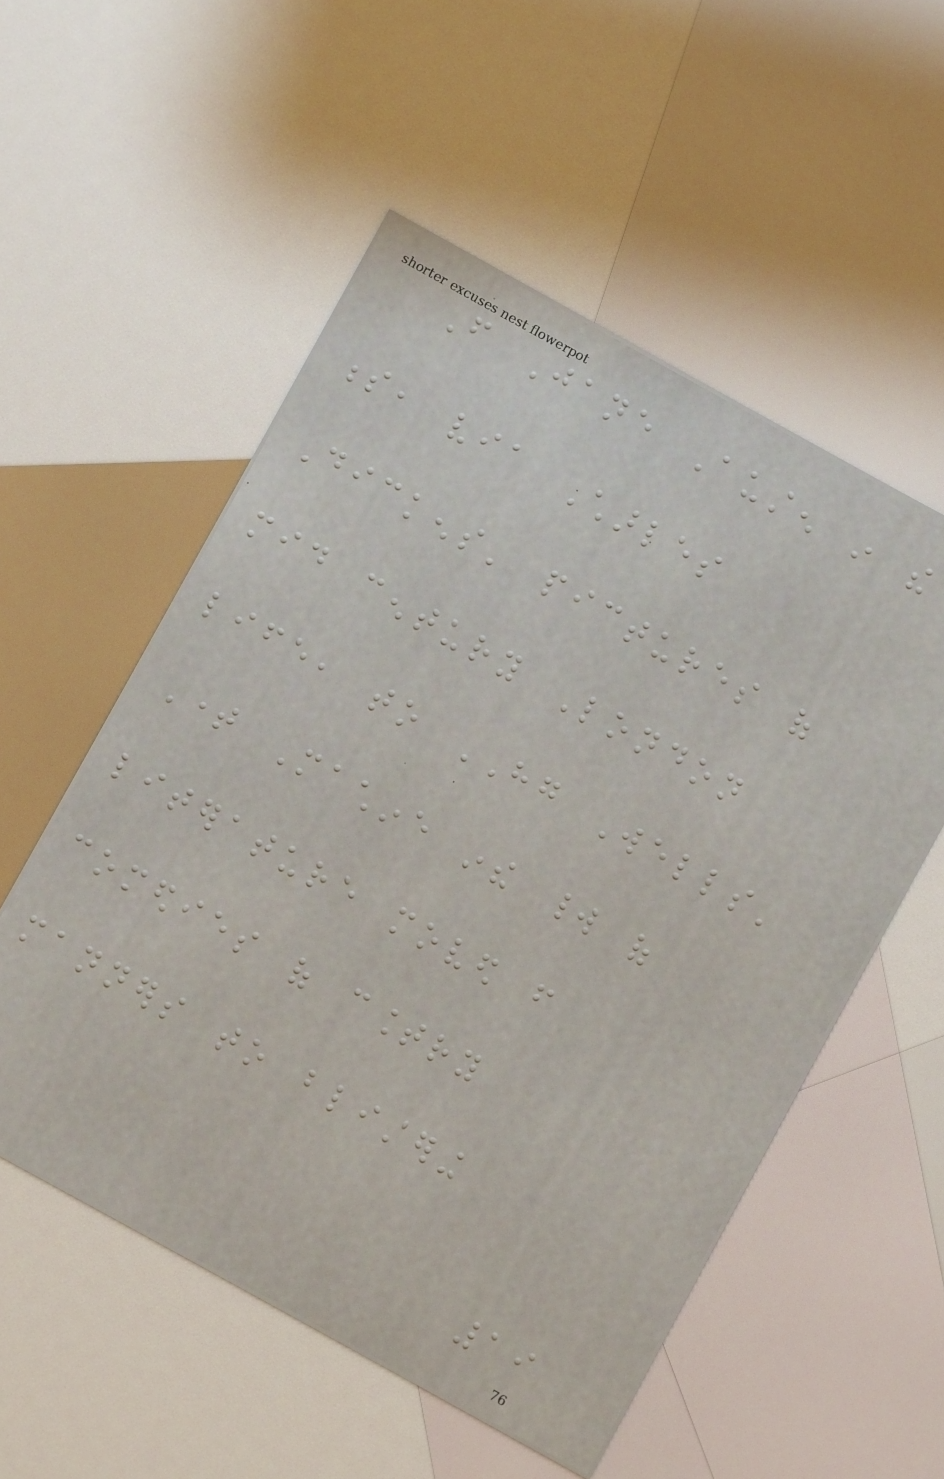From Jane Austen in the
s, via Charles
Dickens' pictures of
mid century London
life, to HG Wells'
Time Machine inthe world of
literature moved from
comedies of country
manners to blistering
19
